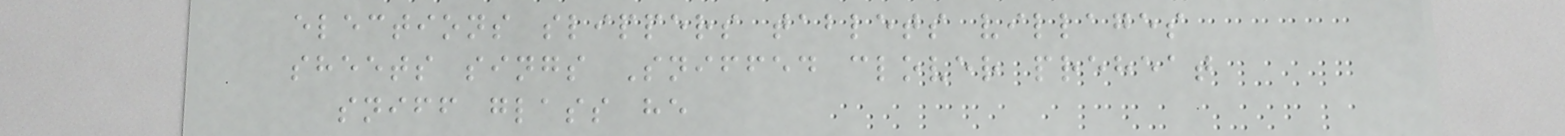elections slippers tablets villages
sheets sings Sniffed clover preheat
sniff glass he
